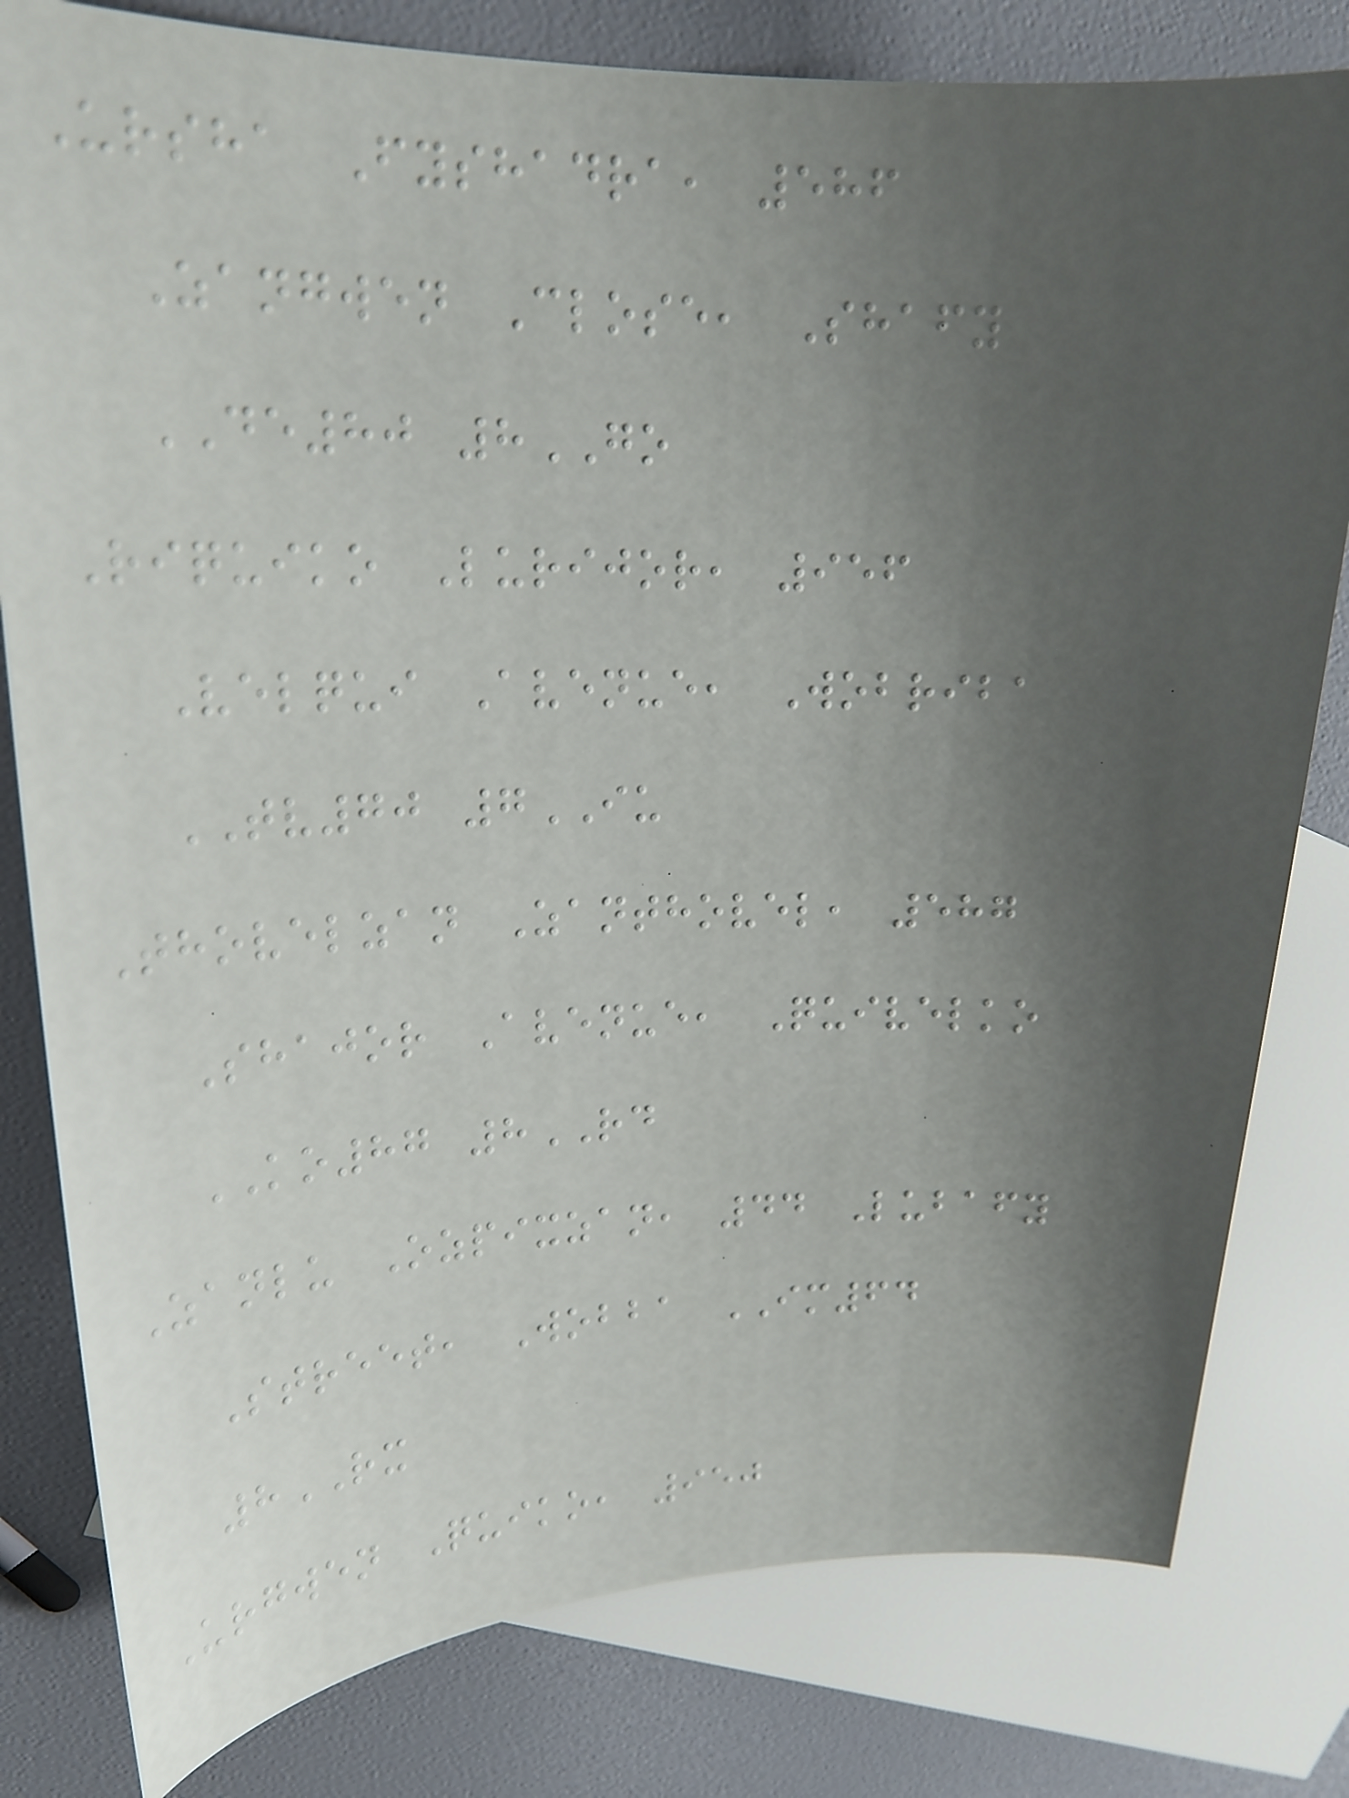Ursha Fyshadra, 586
Zangwen Close, Shafy
DE80 8GO
Riquiko Lurijor, 956
Velqui Avenue, Wobriba
TV70 7IU
Thovelzan Zanthovel, 587
Shajor Avenue, Quivelko
KO87 8RD
Zanlu Ozpixzan, 44 Lubafy
Street, Wobba IM64
8RX
Urgwen Quiko, 950
